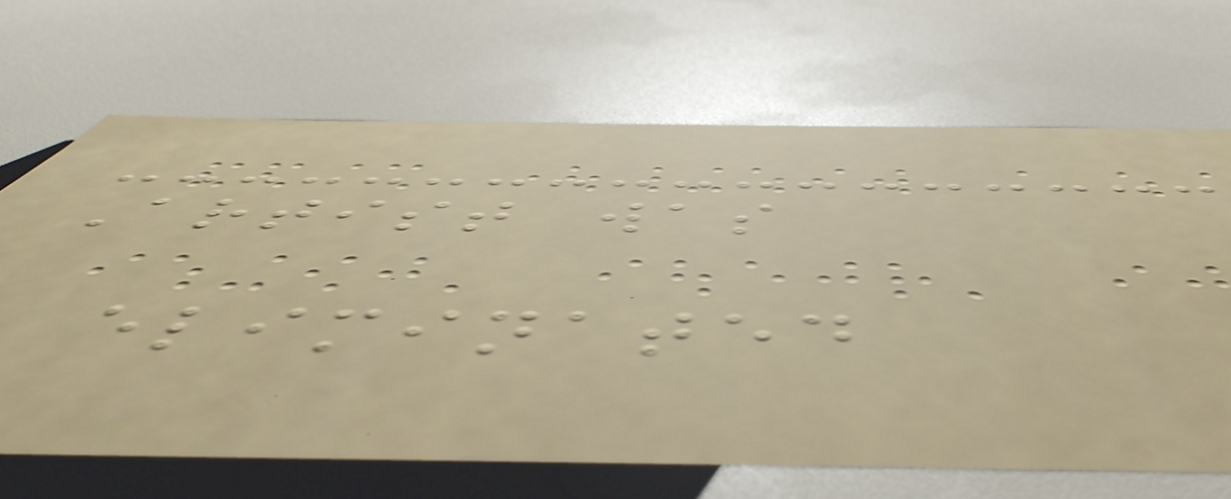Artist was
eliminated
